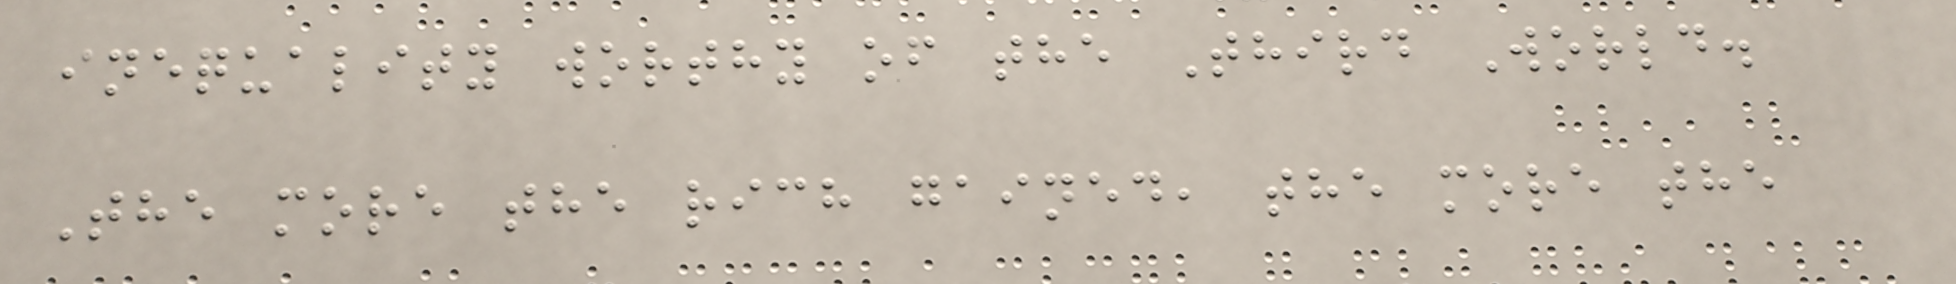inequality worthy of the Third World.
The more the rich gained, the more the
